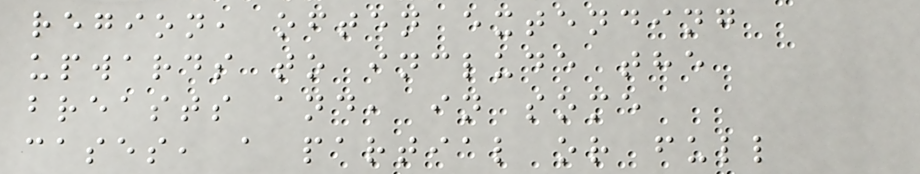region, often extending
upwards to include the
breasts and, in some
cases, a partial or full
